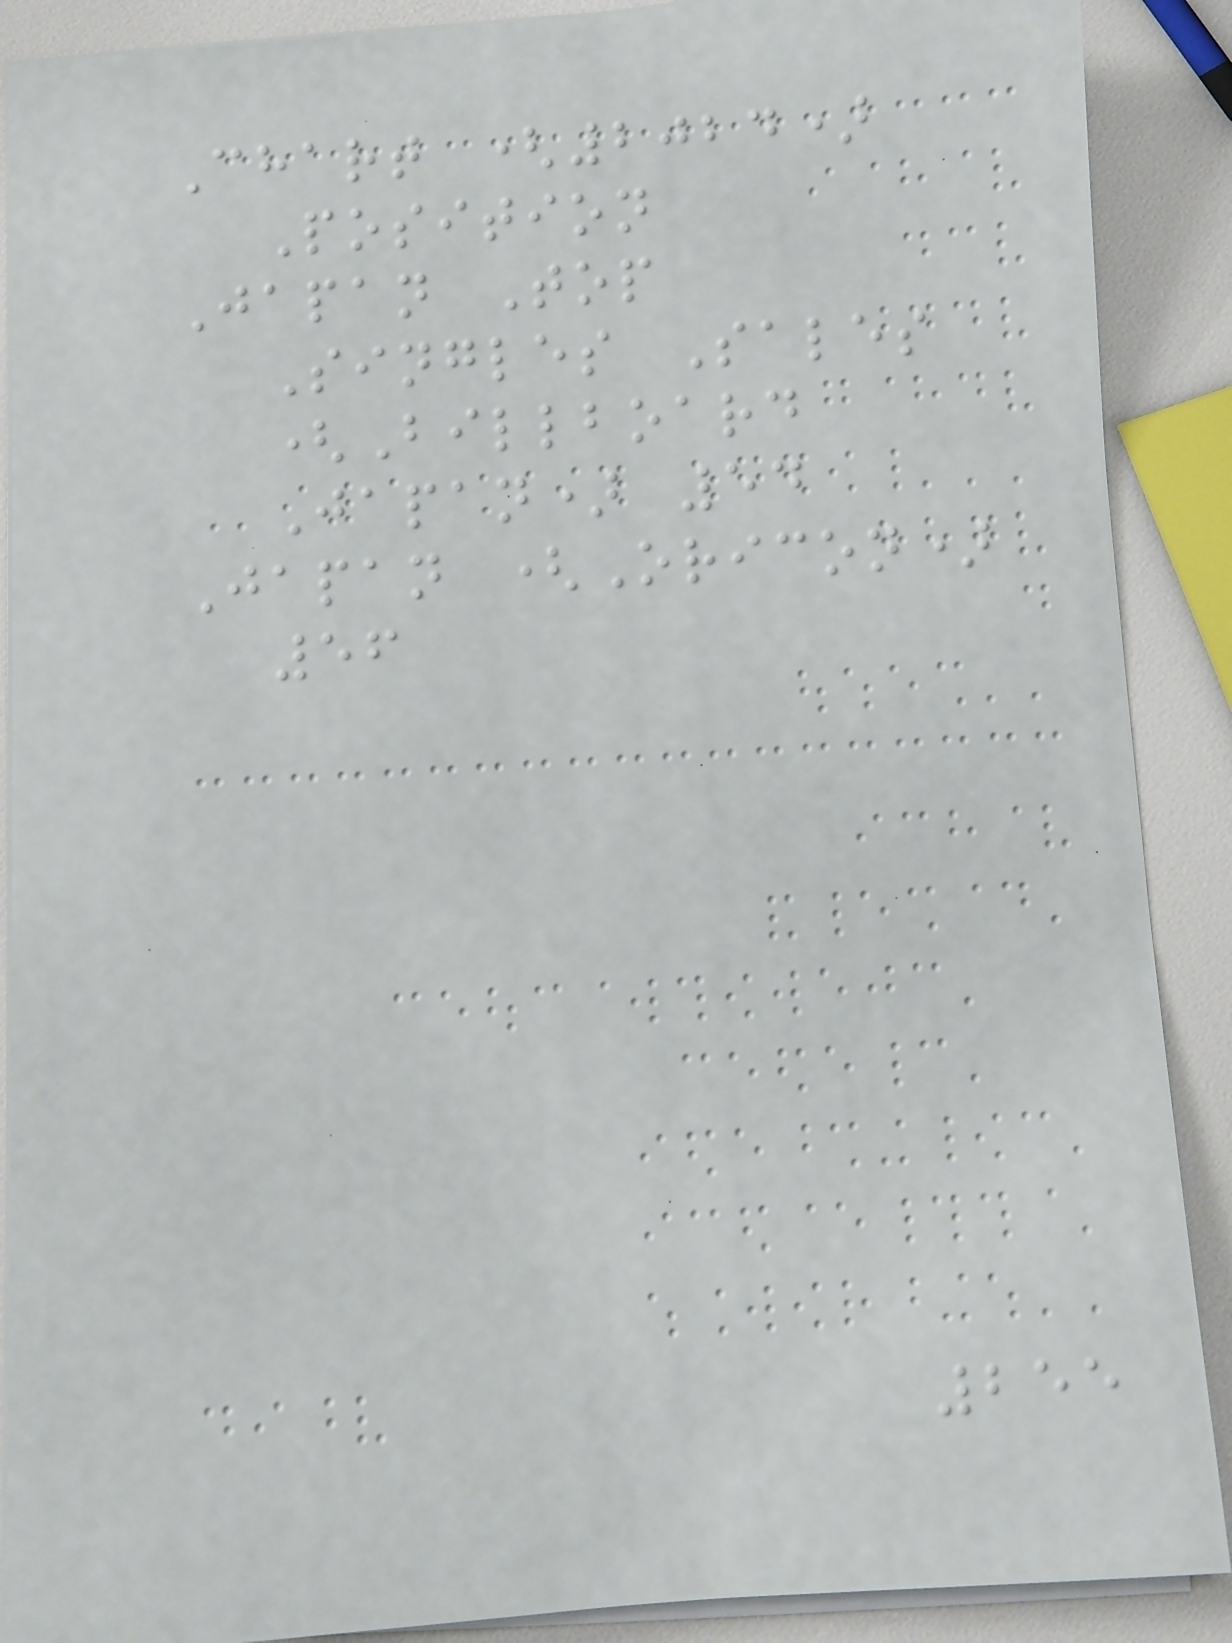Chart (2024)
Position
Japan Top
Singles Sales
(Billboard
Japan) 54
Japan (Oricon)
56
255
